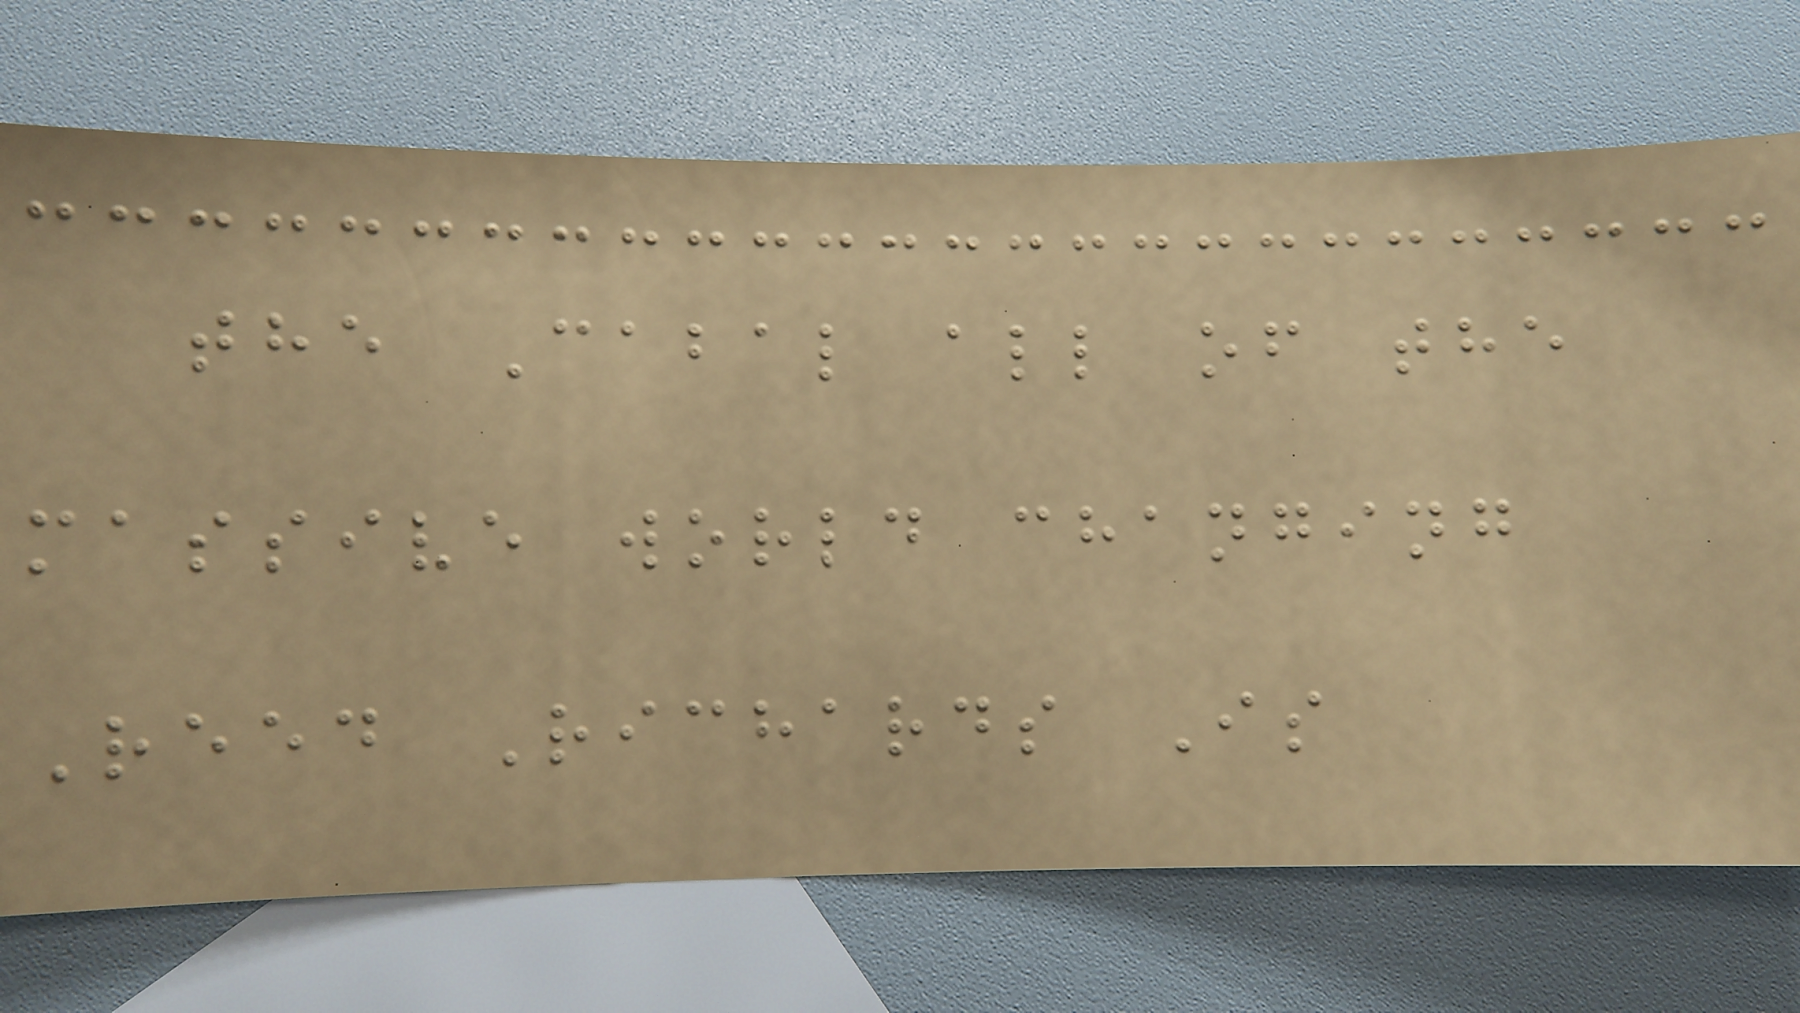the Cabal all of the
massive world changing
Reed Richards Is
